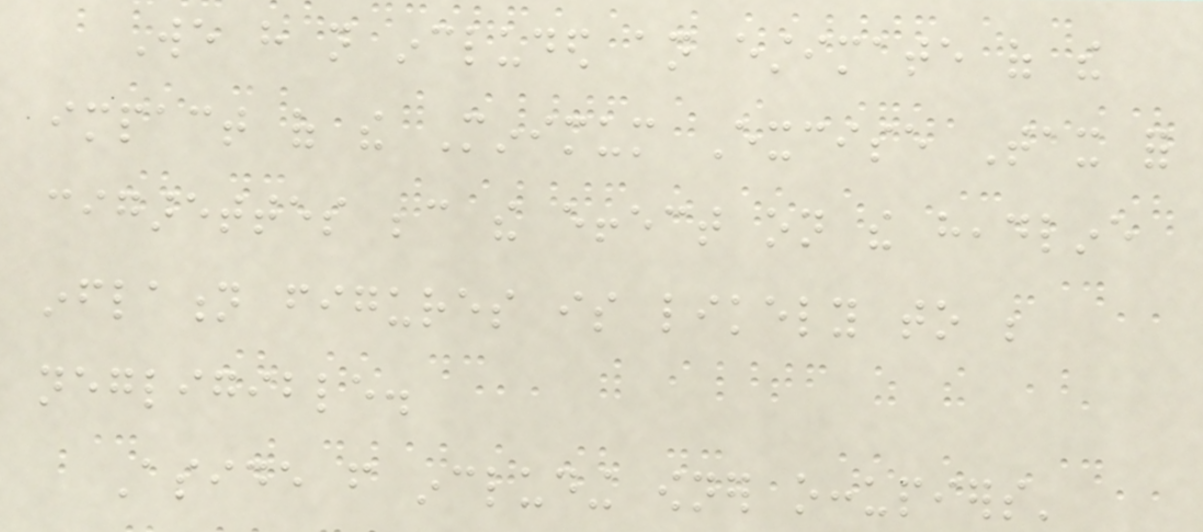We have not included an estimate of the
impact of the Minimum Excise Tax for
cigarettes because the effect on the headline
inflation figures is likely to be
negligible.
Aside from including owner occupiers'
